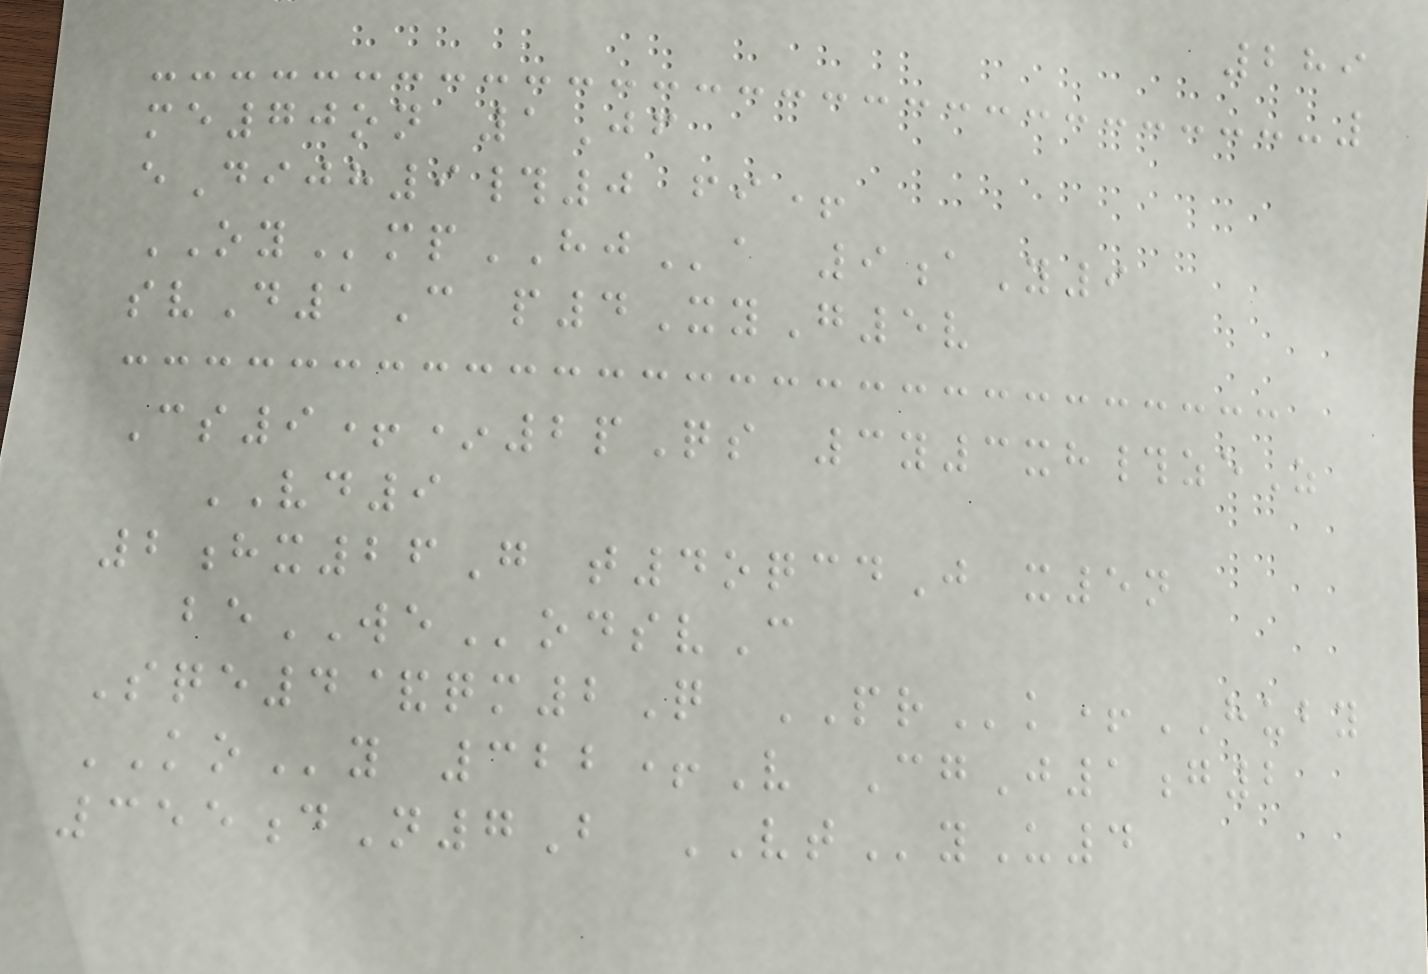289
me70on 1Jf
eDijh9#0 fi+
OYmpHJa 9aY9
svD1C p4XyG5v
Cs9+*2pQs 3y3xh#zeZ
VD9
2hx26G t4oqcdJ x5n
beWEodsvC
Sqe4&qm2Q PRk+HUBY
KOy 322+V CgJ1g2
355dN7B VTyU4
